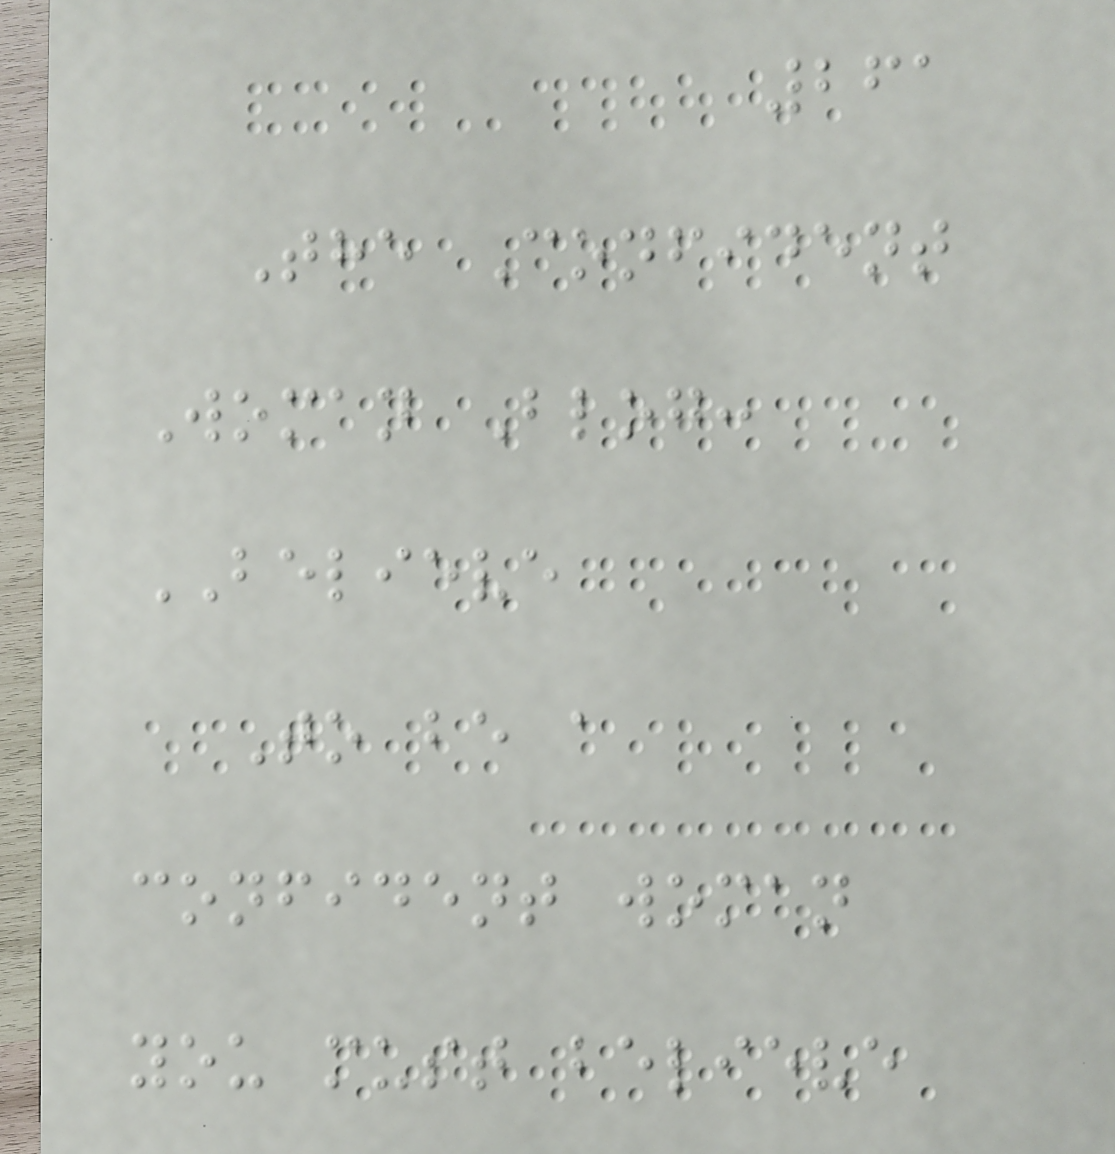261
The Confident
Woman Blog:
BELIEVE
To be a
confident woman
you must believe
